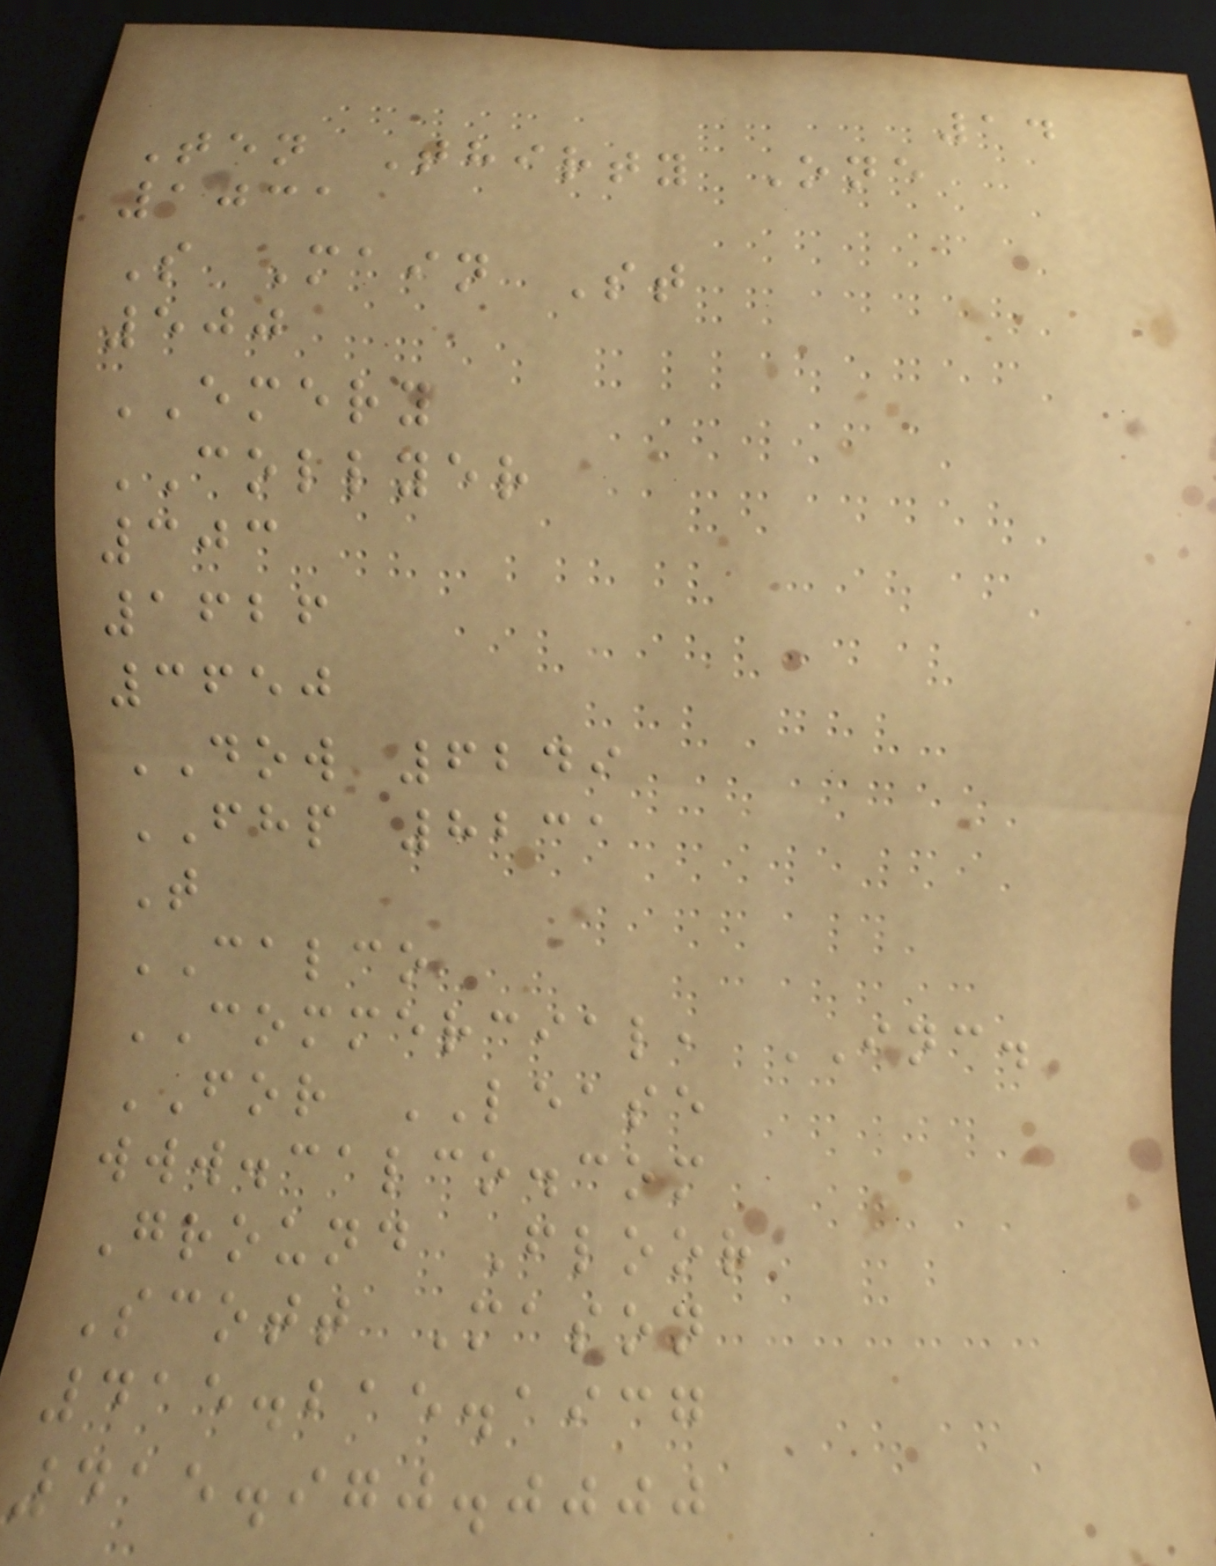14
Ten Thirty One
1031
S Main St
500
EMERY
COLLYER
303
1626
3650
DOW 6249
FHP 8231
T
CALCO
COMMERCIAL, INC.
FOR LEASE
www.calco.com
Ground Floor
Scott Mason
415.215.1937
415.970.0000
